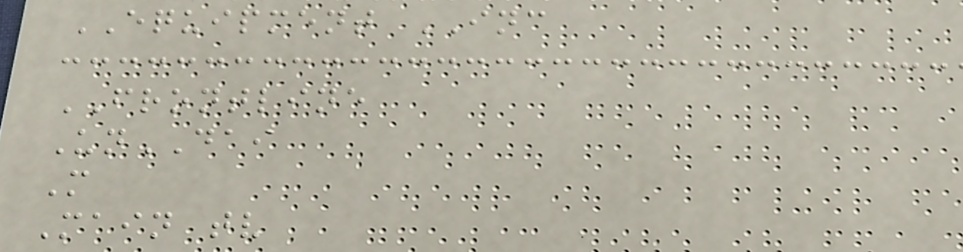EQUIPMENT INC
FRONTLINE
UnDAI
M
Main tv
